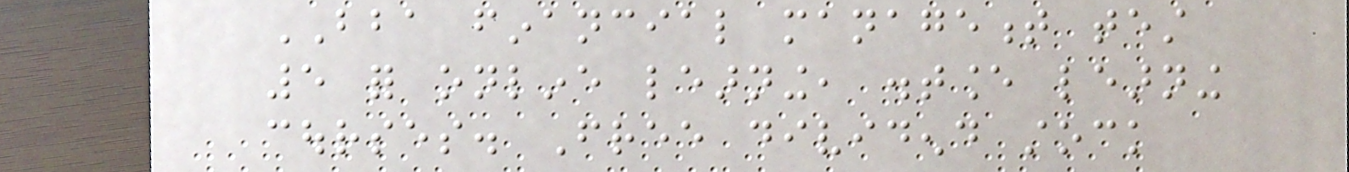BBA financial management test
5 for online learning, distance learning
courses. Free dividend stock
